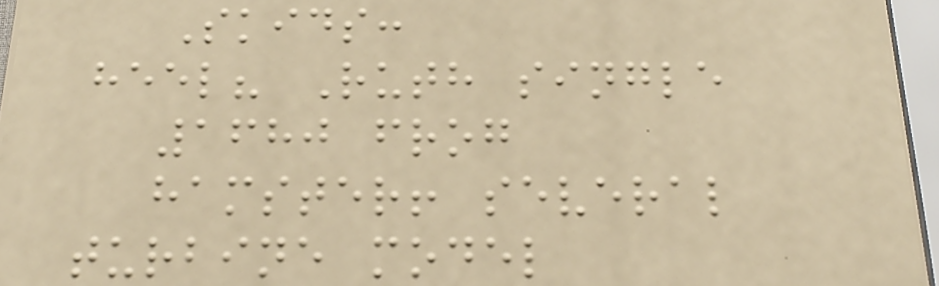Skids:
heel? Ruth single
1680 frog
hamster! several
turbine model
